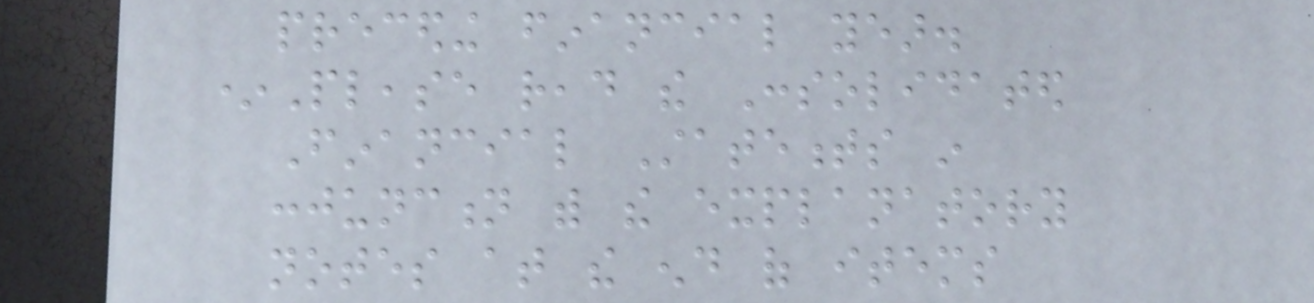preceding financial year.
*Please read the Consolidated
Financial Statements in
conjunction with the explanatory
notes at the end of items
